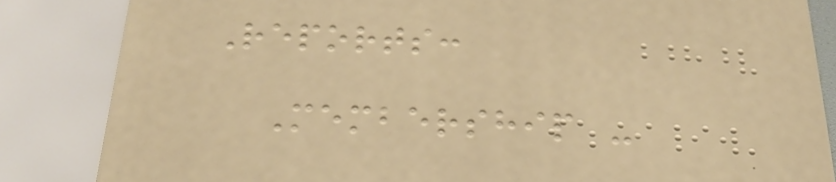Reports:
Membership -
